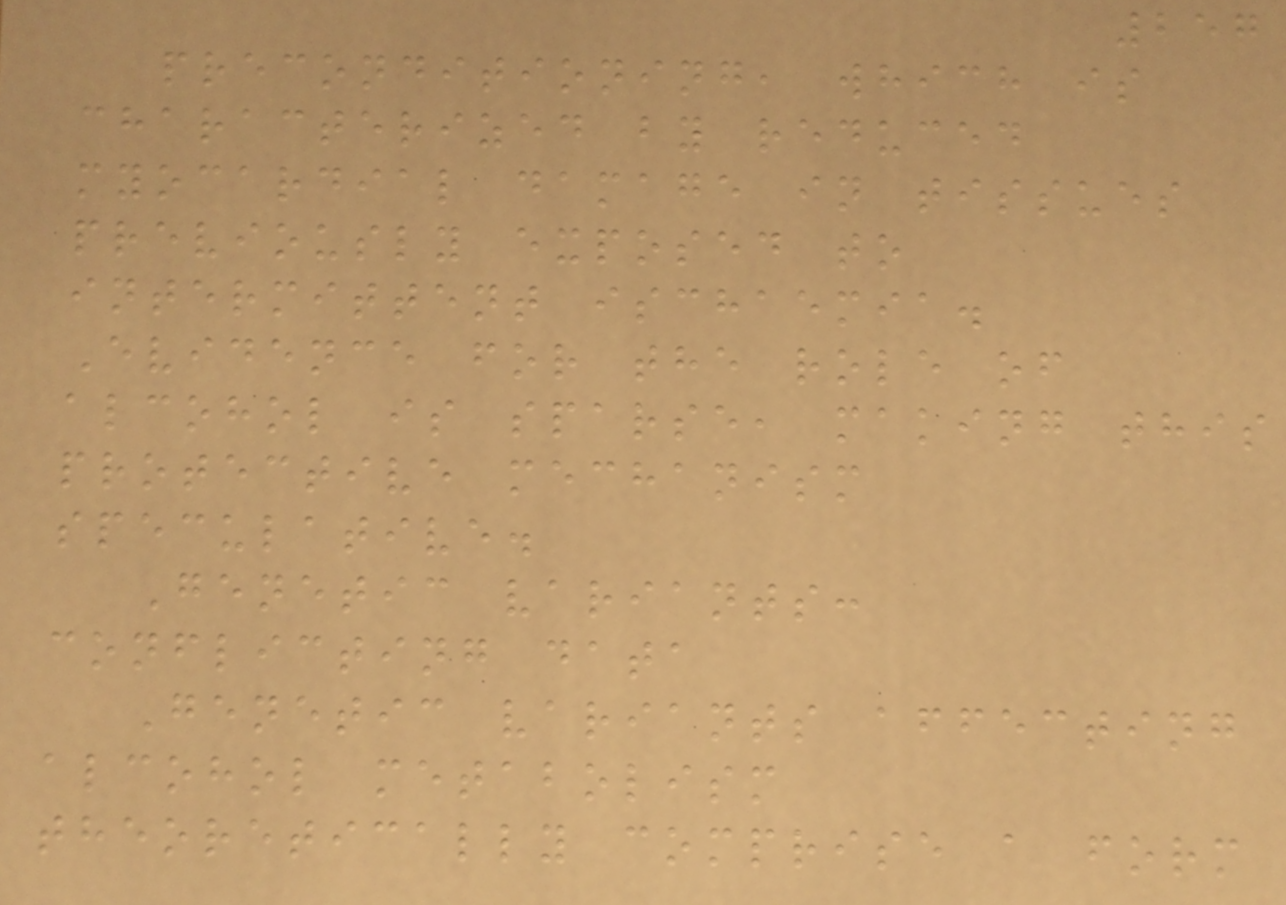257
preconditioning, which is
characterized by reduced
myocardial damage in tissues
previously exposed to
intermittent ischaemia.
Evidence for the role of
alcohol is sparse, making this
protective mechanism
speculative.
Genetic variants:
conflicting data
Genetic variants affecting
alcohol metabolism
theoretically comprise a form
